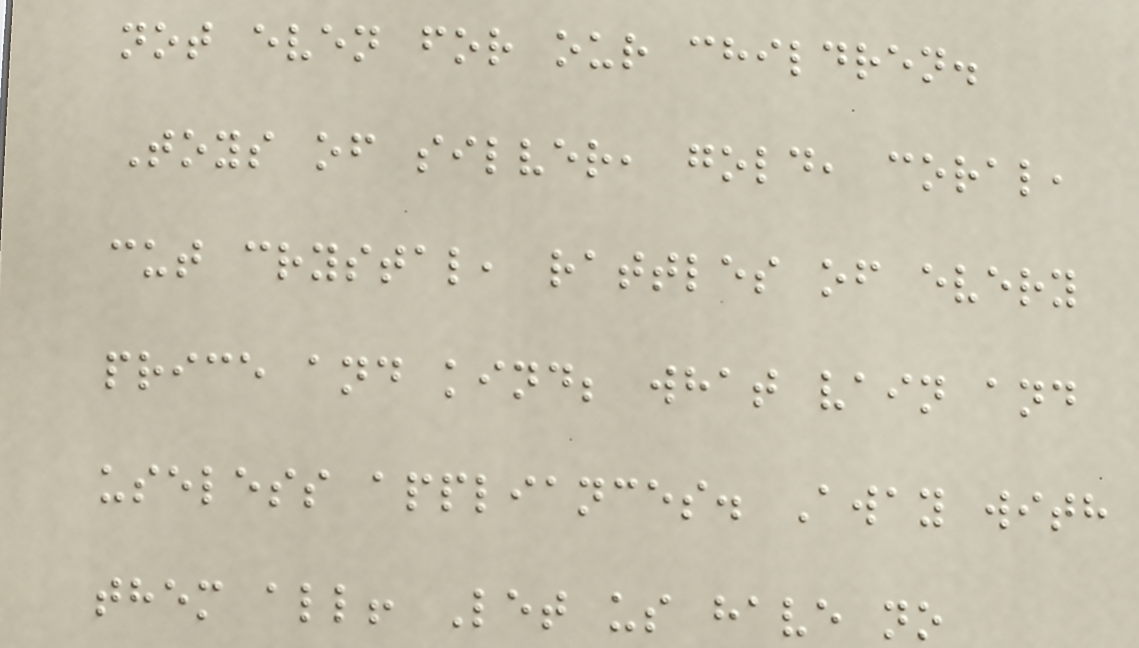not even for our children.
Toys of silver, gold, coral,
cut crystal, rattles of every
price and kind; what vain and
useless appliances. Away with
them all! Let us have no
